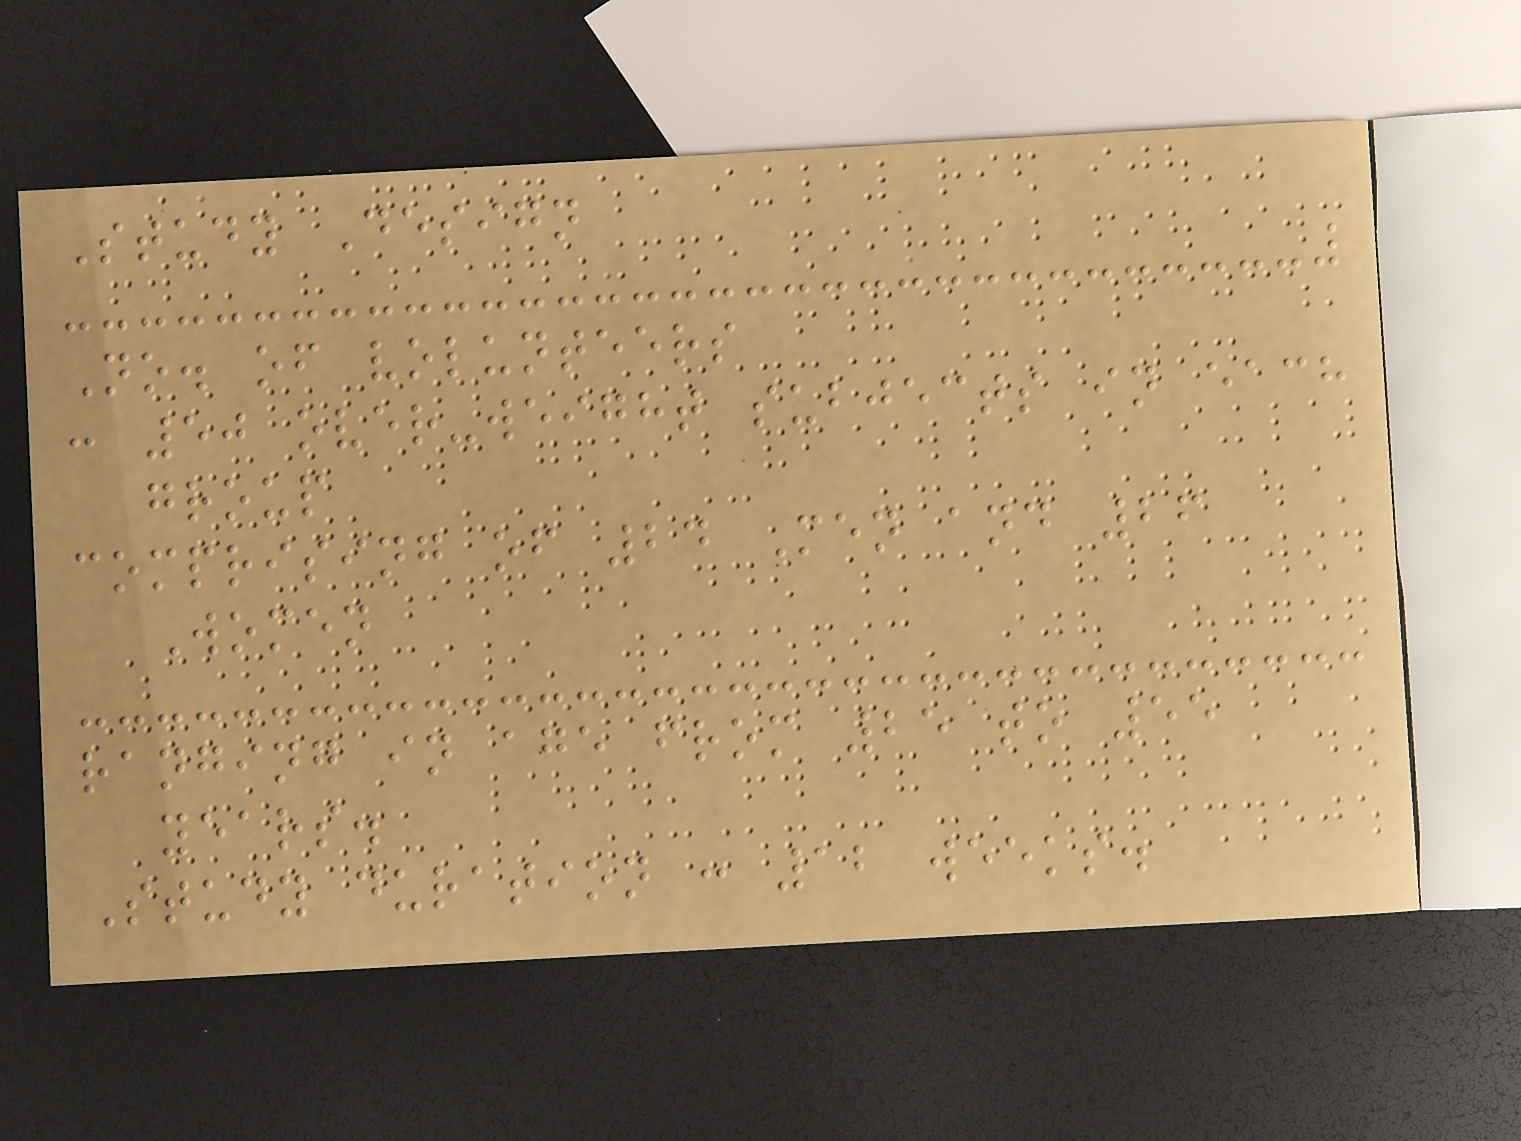Study Design
No. of volunteers
: 50 over-weight subjects in each
group
comprising of 24 Men and 26
Women
ranging in age from 25 to 55
years.
Study duration : 12 weeks.
